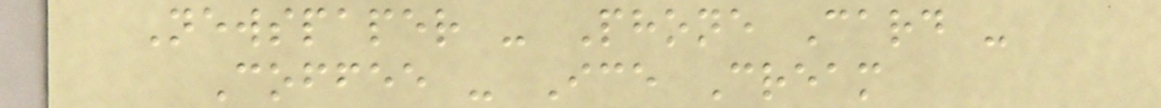Newspaper - Phone Card -
Coffee - Ice Cream
